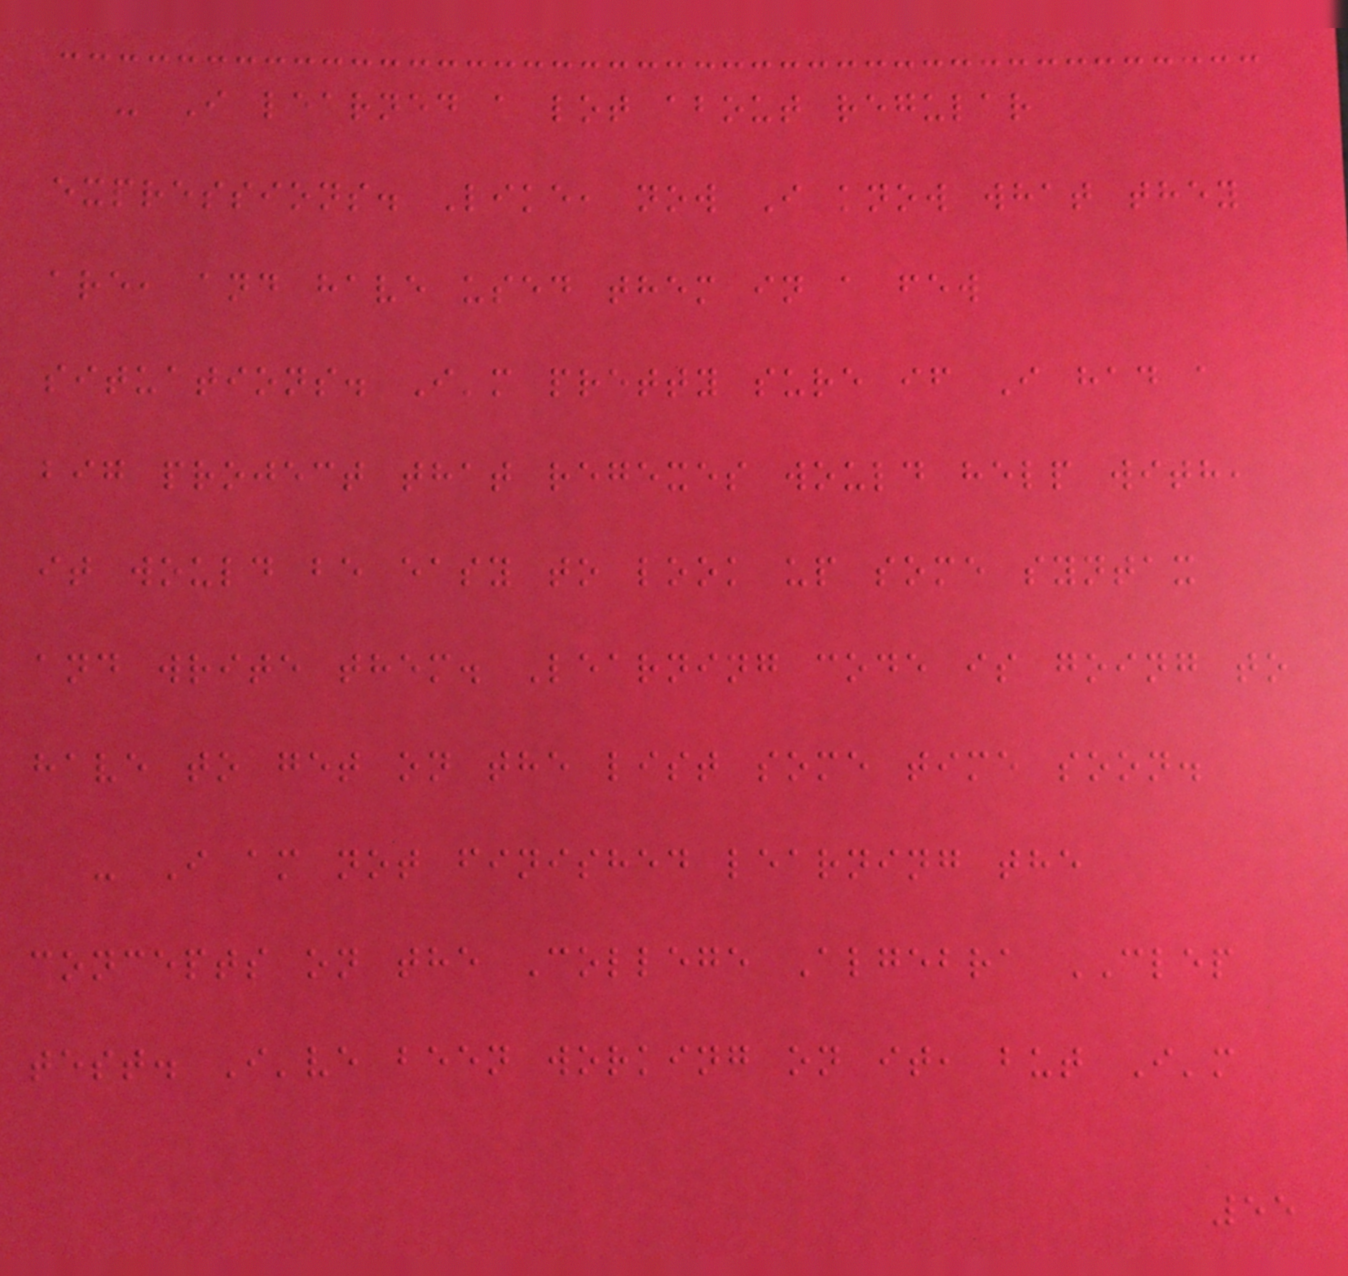- I learned a lot about regular
expressions. Like, now I know what they
are, and have used them in a few
situations. I'm pretty sure if I had a
big project that regexes would help with,
it would be easy to look up some syntax
and write them. Learning code is going to
have to get on the list some time soon.
- I am not finished learning the
concepts on the College Algebra CLEP
test. I've been working on it, but I'm
55
